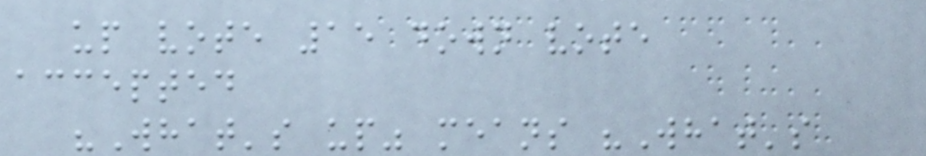up vote 15 down vote
accepted
"What's up" means "What's
